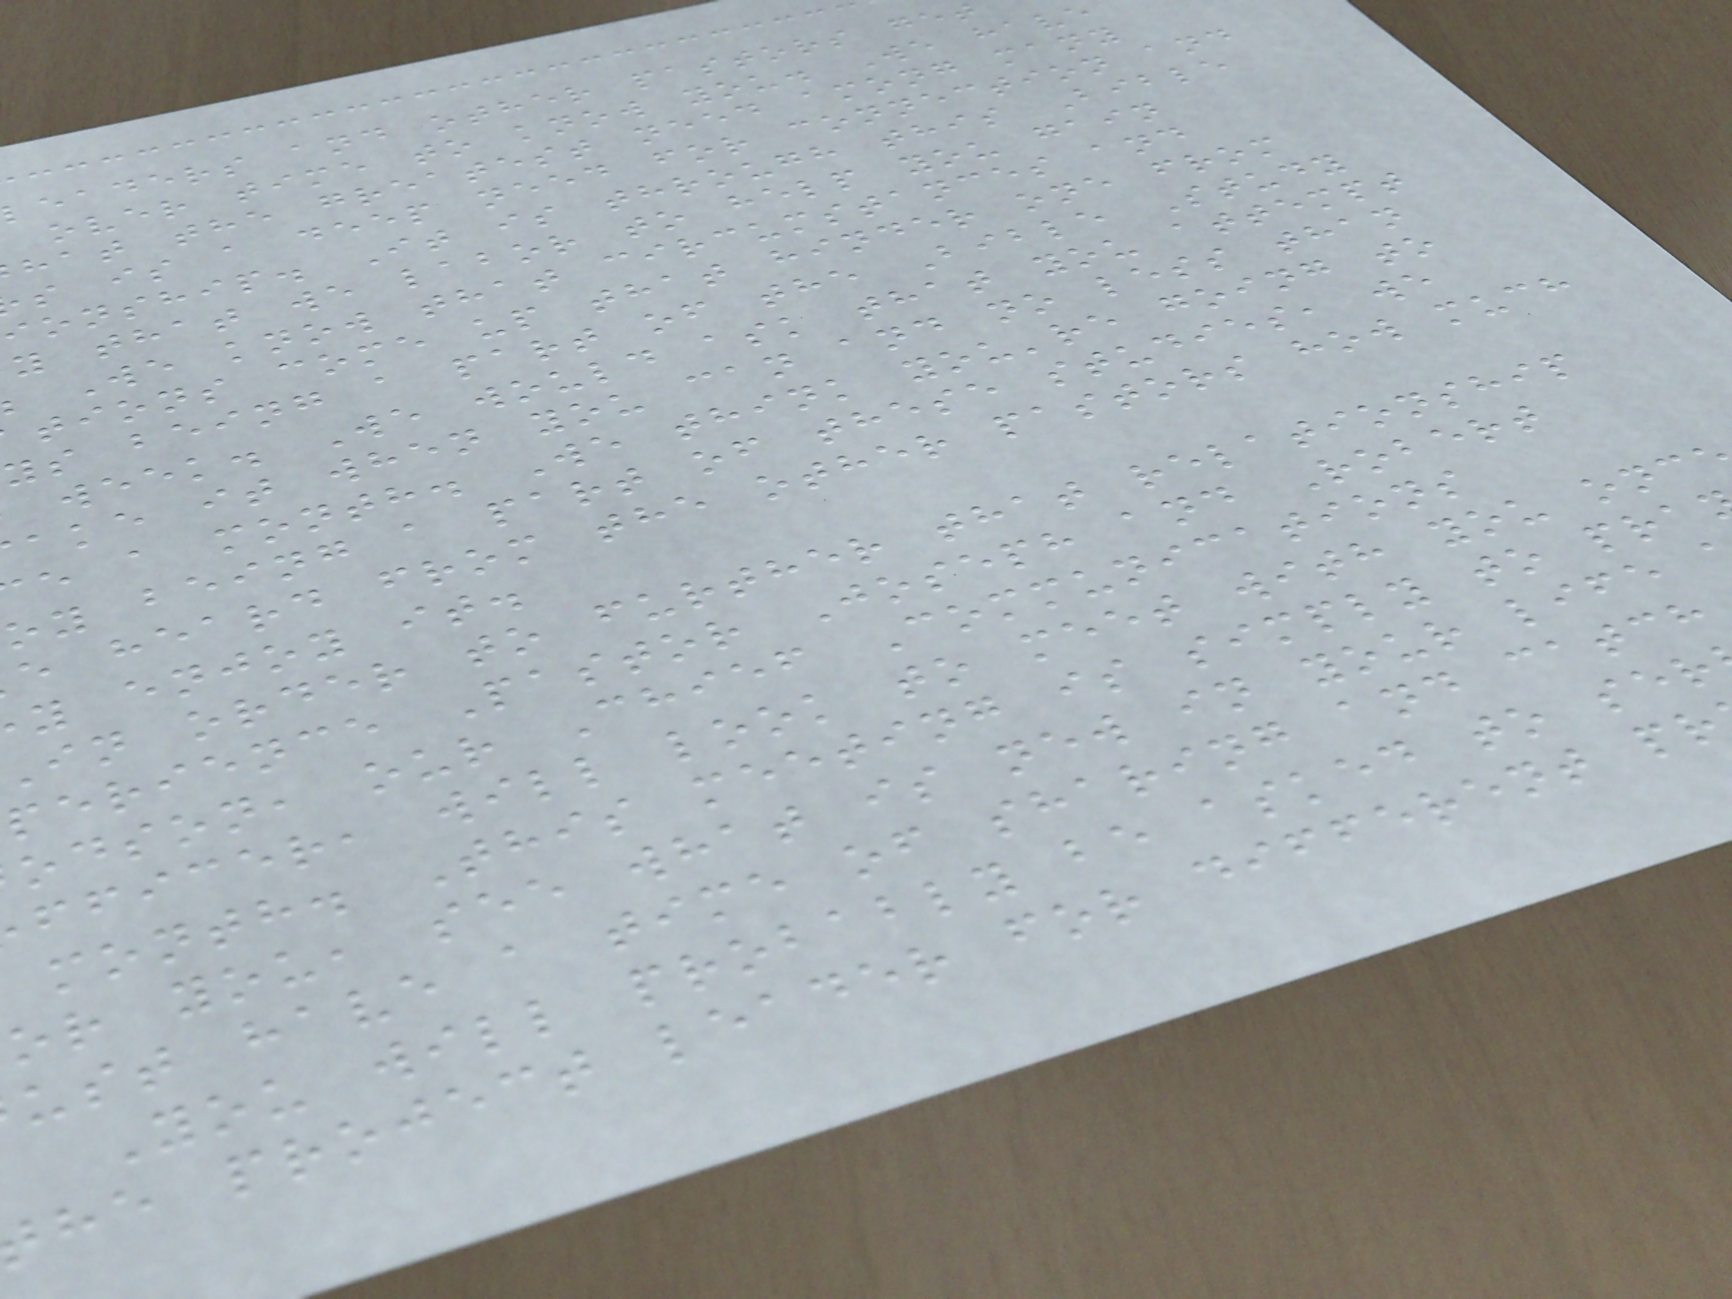eaders and other pastors get
over time to know you. We have
hat the greatest need among many
s is a deep need for connection and
ionship. It is through this Bible
y that we labor to help you gain
We know that circumstances and
tions come up that hinder one from
ys being a part of the Bible Study
week. We would ask that you attempt
ake it when you can and no less than
e a month. We think you're going to
oy being a part of these studies, we
e heard from the other pastors how much
y enjoy it.
in order to further that relationship
perience Pastor Joseph and Robert
odson, our Chief Communications
fficer, will look to meet with you onc
month. This meeting is simply to pra
or you, see what is new in your life
ust have a time of sharing and catch
You will probably be asked to ser
he project leader for different pr
